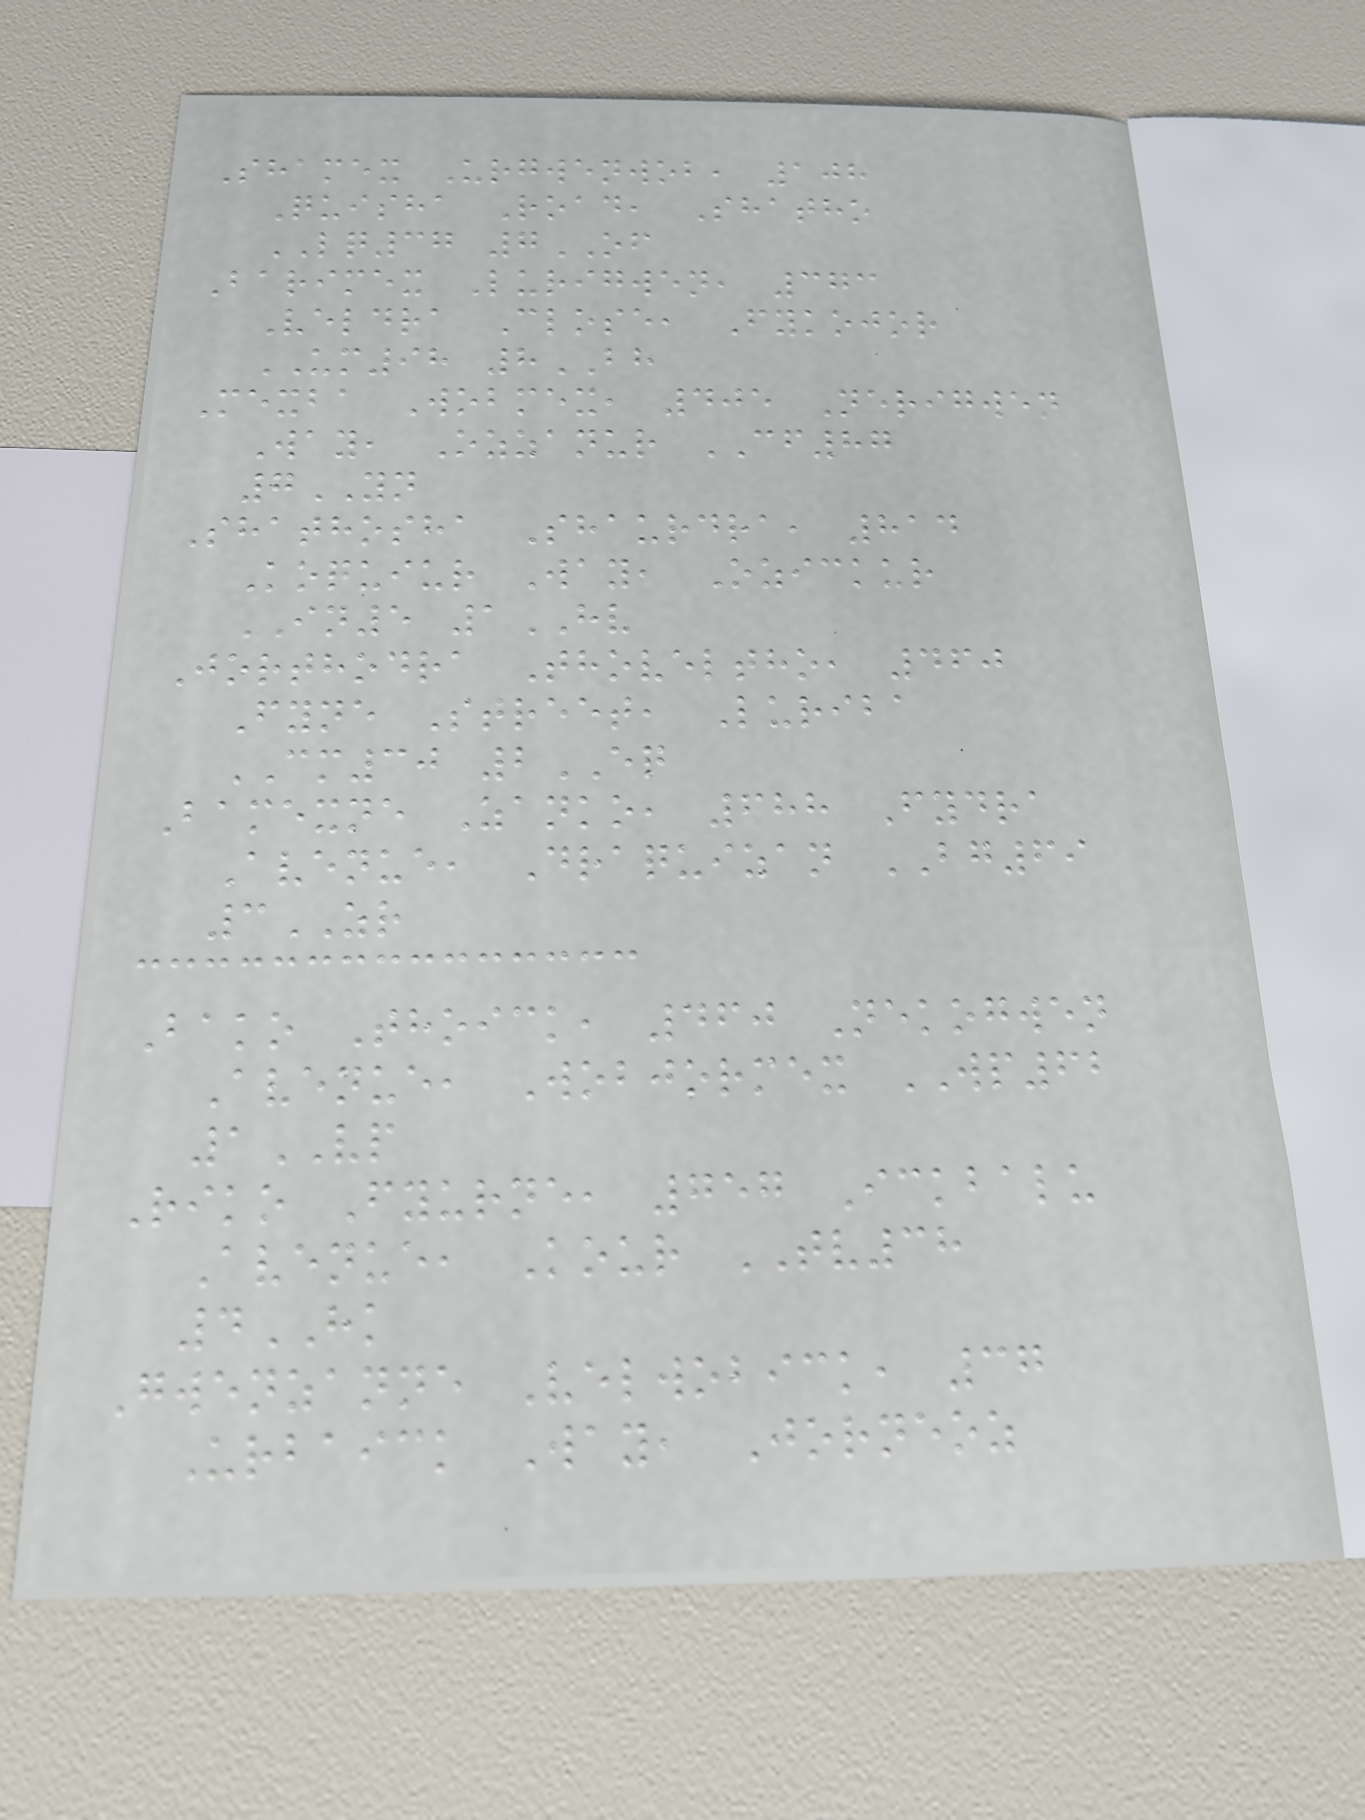Shamex Urgwenwob, 108
Quisha Road, Shatho
LQ37 7OF
Barimex Lurigwen, 373
Veldra Close, Fykojor
UM98 8BH
Mexba Wobmex, 405 Nerigwen
Way, Ozzanur CF87
7YN
Shathosha Shaurdra, 814
Koquiur Way, Ozickur
IN5 1HV
Jorthodra Thoveltho, 460
Fyne Street, Luriba
CM30 2EQ
Bamexne Zanko, 688 Fydra
Avenue, Draquizan BG69
3ZR
Bako Thoick, 460 Nekogwen
Avenue, Wobjormex WP62
1VP
Riko Fyurne, 757 Ickbalu
Avenue, Kour TV38
4HK
Gwenzanne Velwobick, 37
Urbaick Way, Jorneoz
